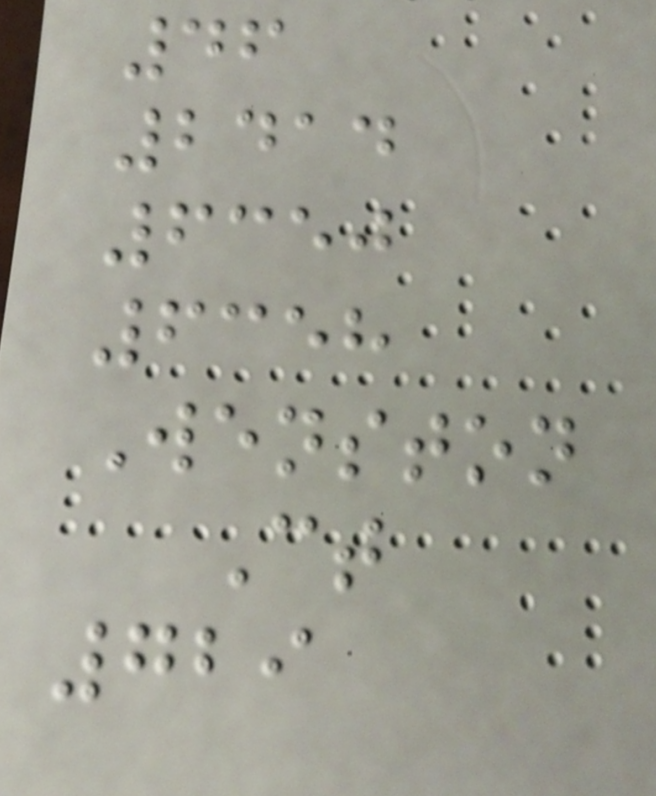46
2414
6350
6358
Wenston
Ct
729
